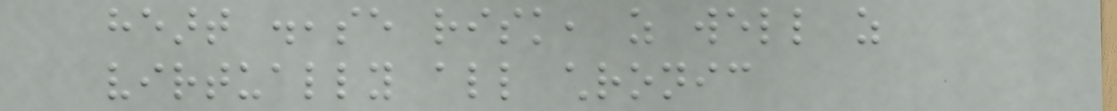heart disease risk, as well as
virtually all chronic
